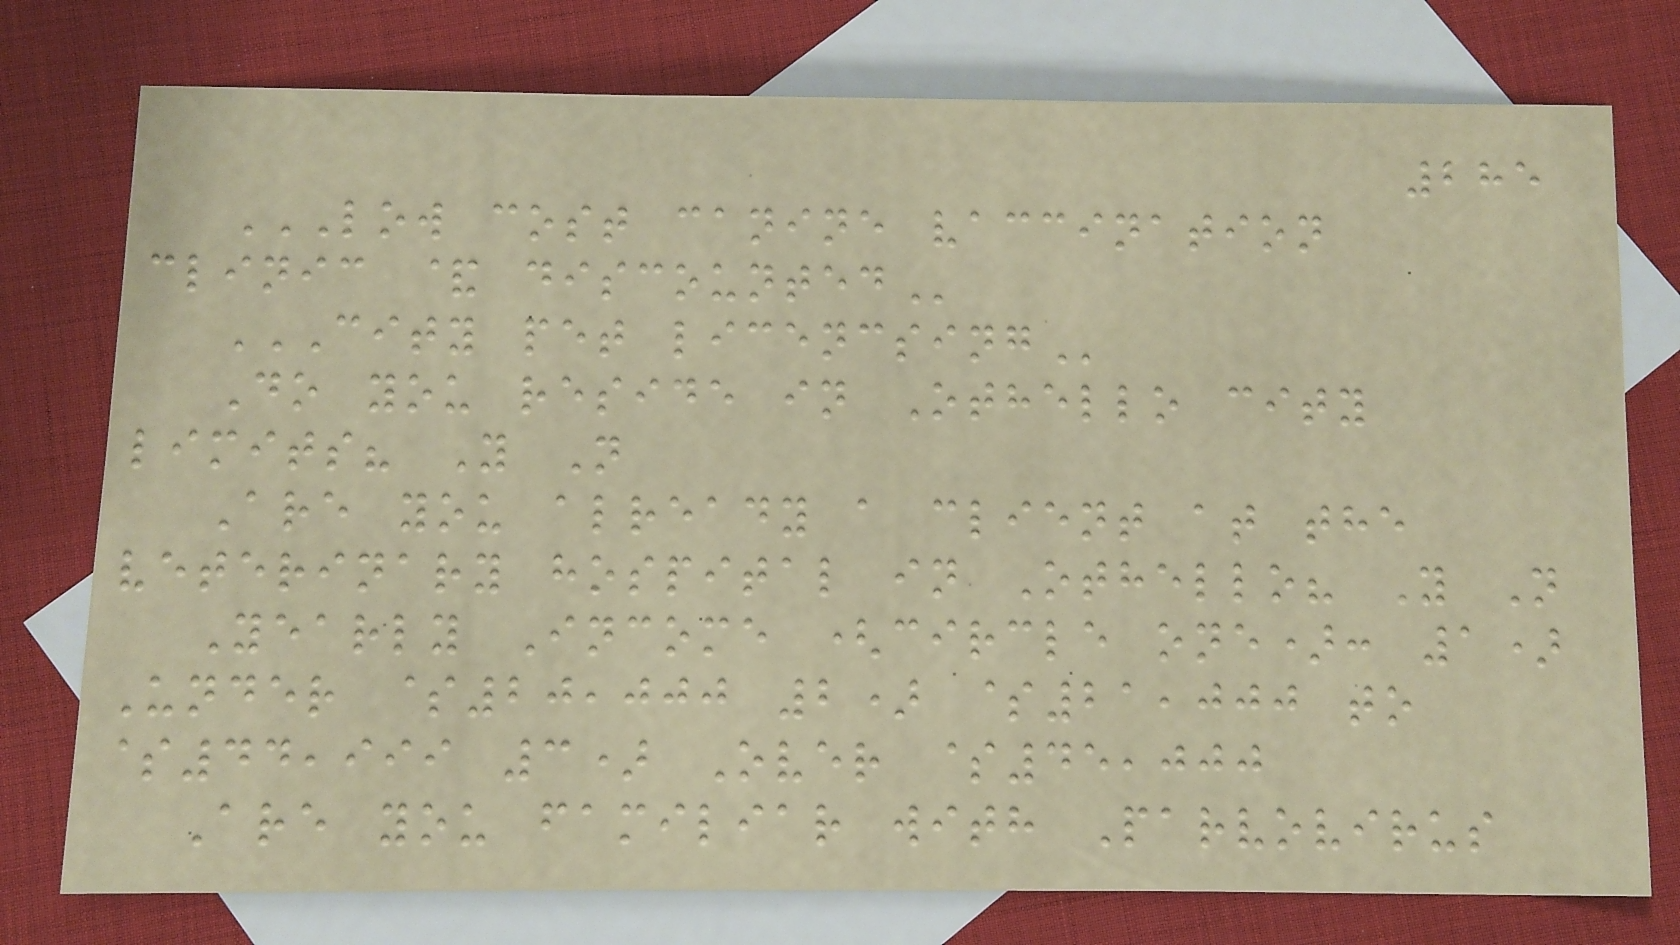285
LOW COST CANINE VACCINATION
CLINIC & DISCOUNTED
CITY PET LICENCSING
Do you reside in Othello city
limits? Y N
Are you already a client at the
veterinary hospital in Othello? Y N
Yearly Income (circle one): 1)
Under $20,000 2) $21,000 to
$44,999 3) Over $45,000
Are you familiar with Parvovirus
